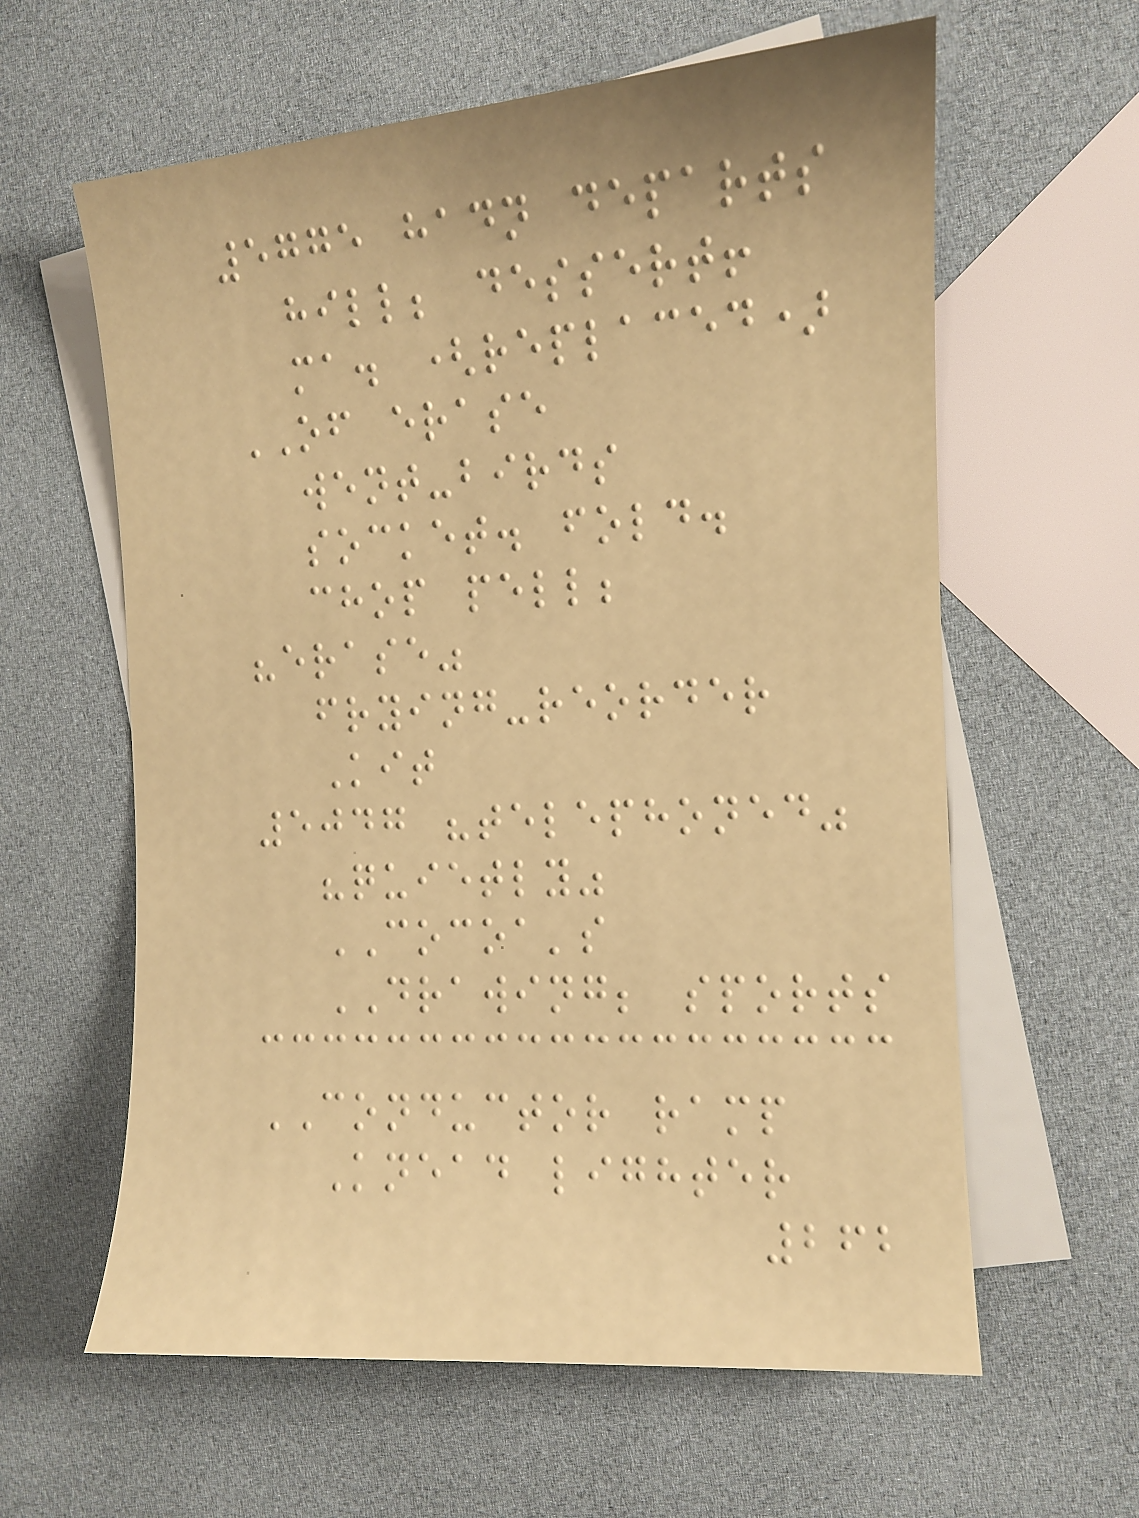5775 hadn departs
hill; dessert!
ma. (replaced)
OF erase
went-birds
socket. fold.
chop pell;
"erase"
frying-reorder
Kit
5047 "telephoned"
"quietly"
COCOA's
DRAWING; sports
CONDUCTOR ramp
Knead lighter
262
